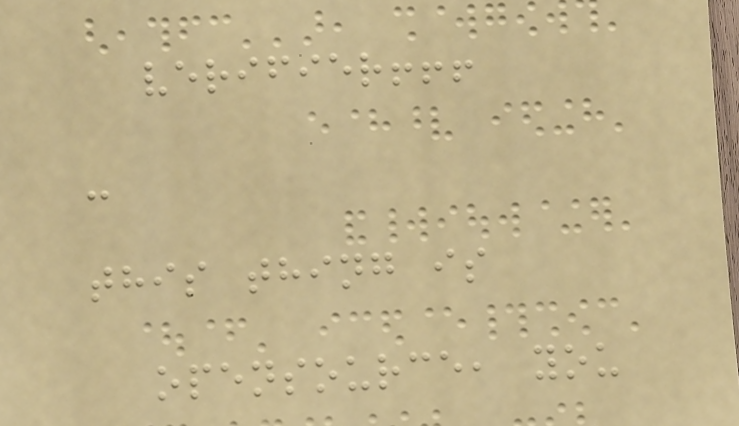verifier!!!
-
this thing is
opensource, you
